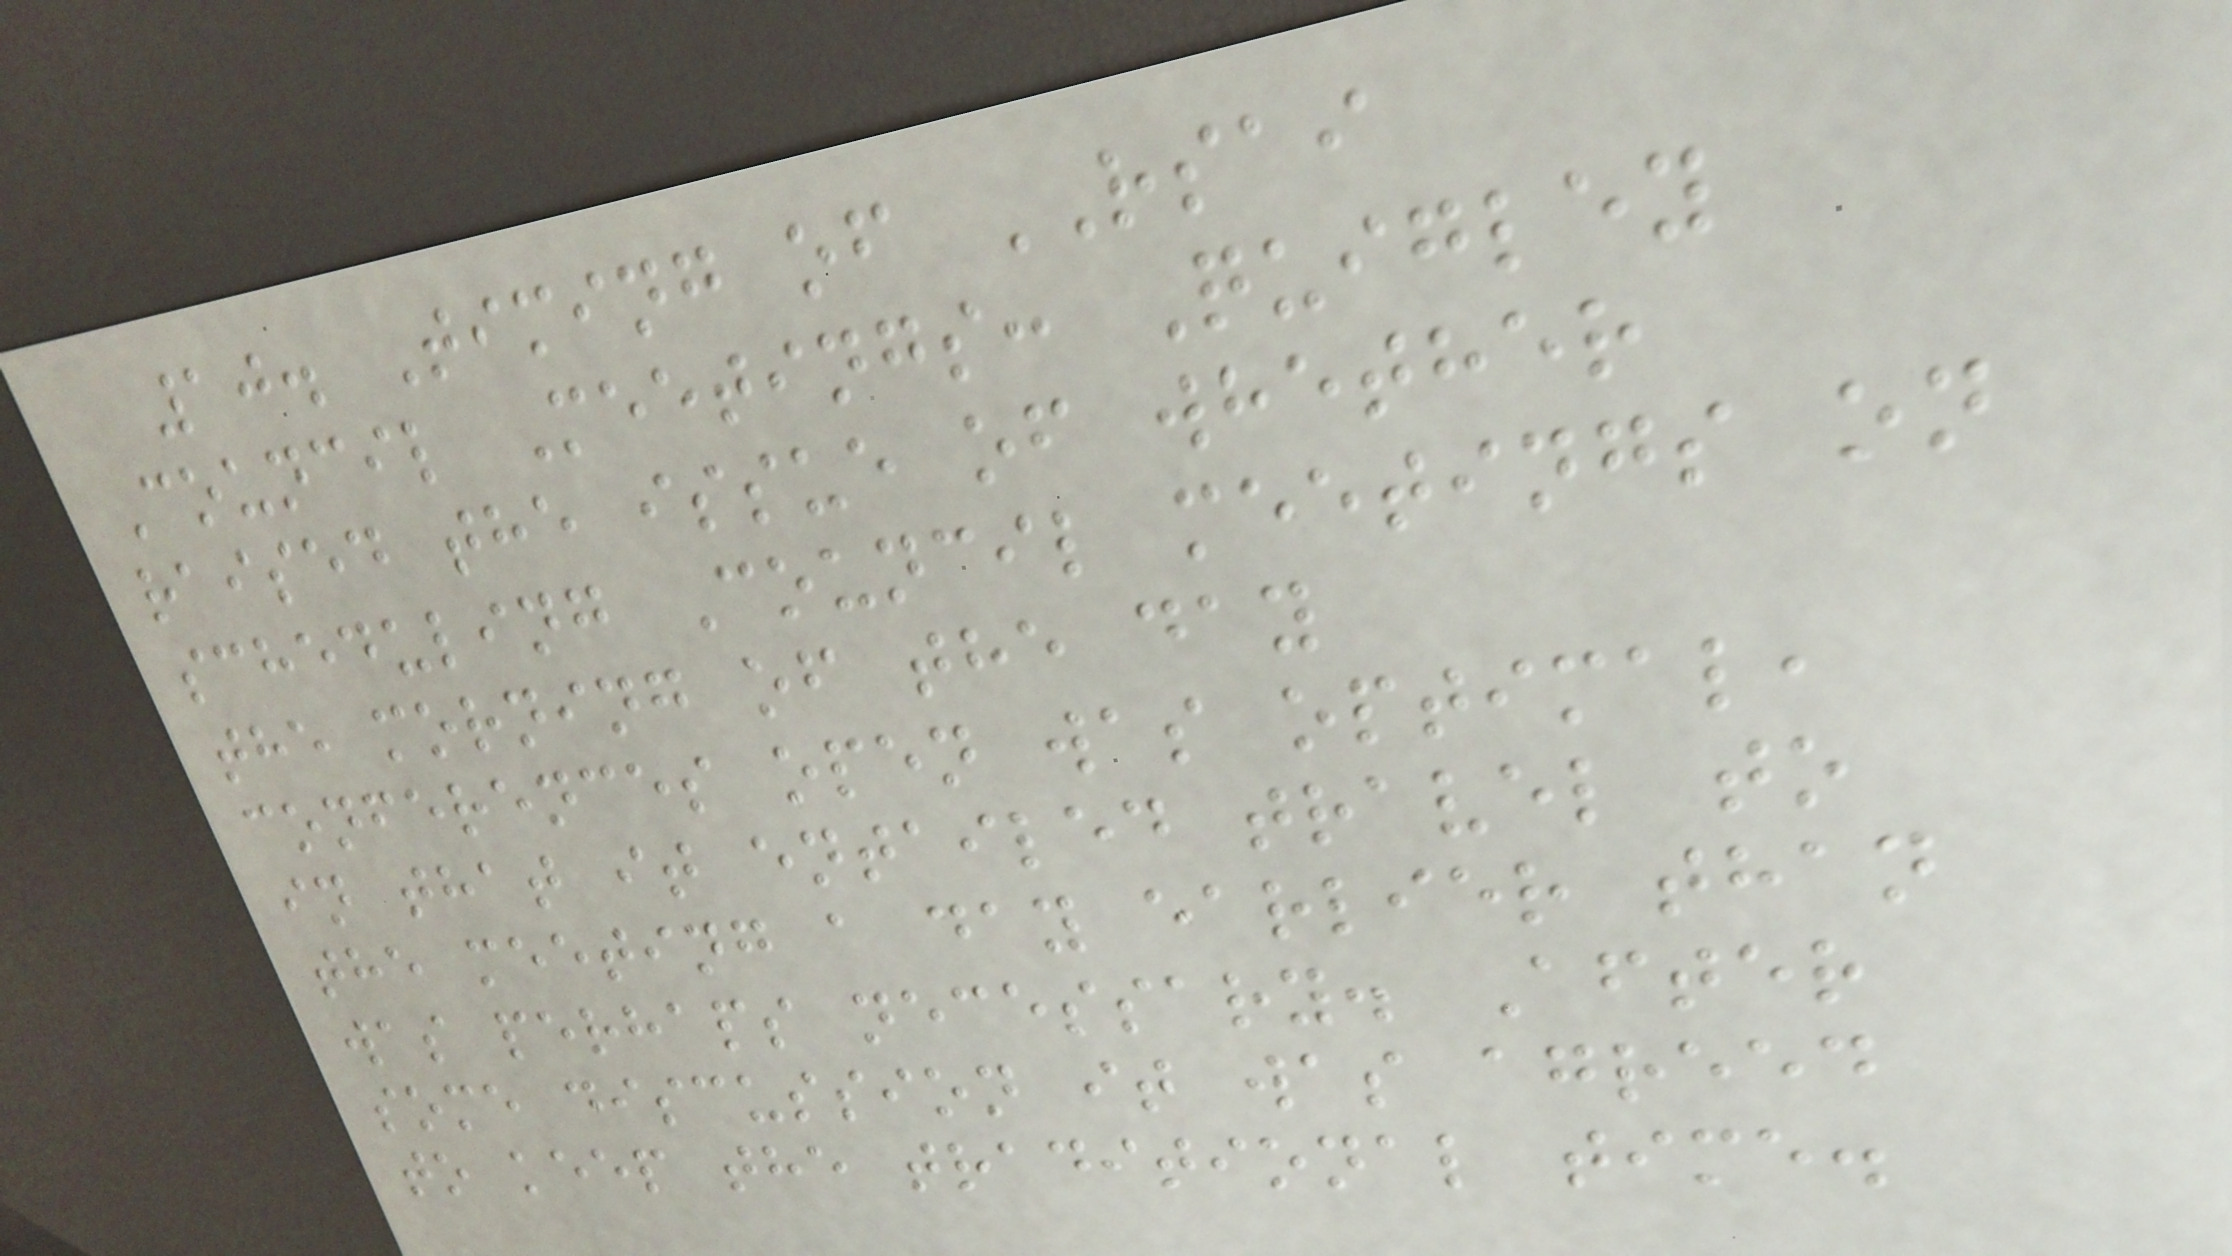10. Timing of RSAI
Council Meetings: Quigley
raised the issue of whether
scheduling Council meetings on
the morning of the day
conferences open was optimal,
in that it entailed travel to
the meeting a day earlier than
was perhaps necessary. After
some discussion it was agreed
to keep the traditional time.
